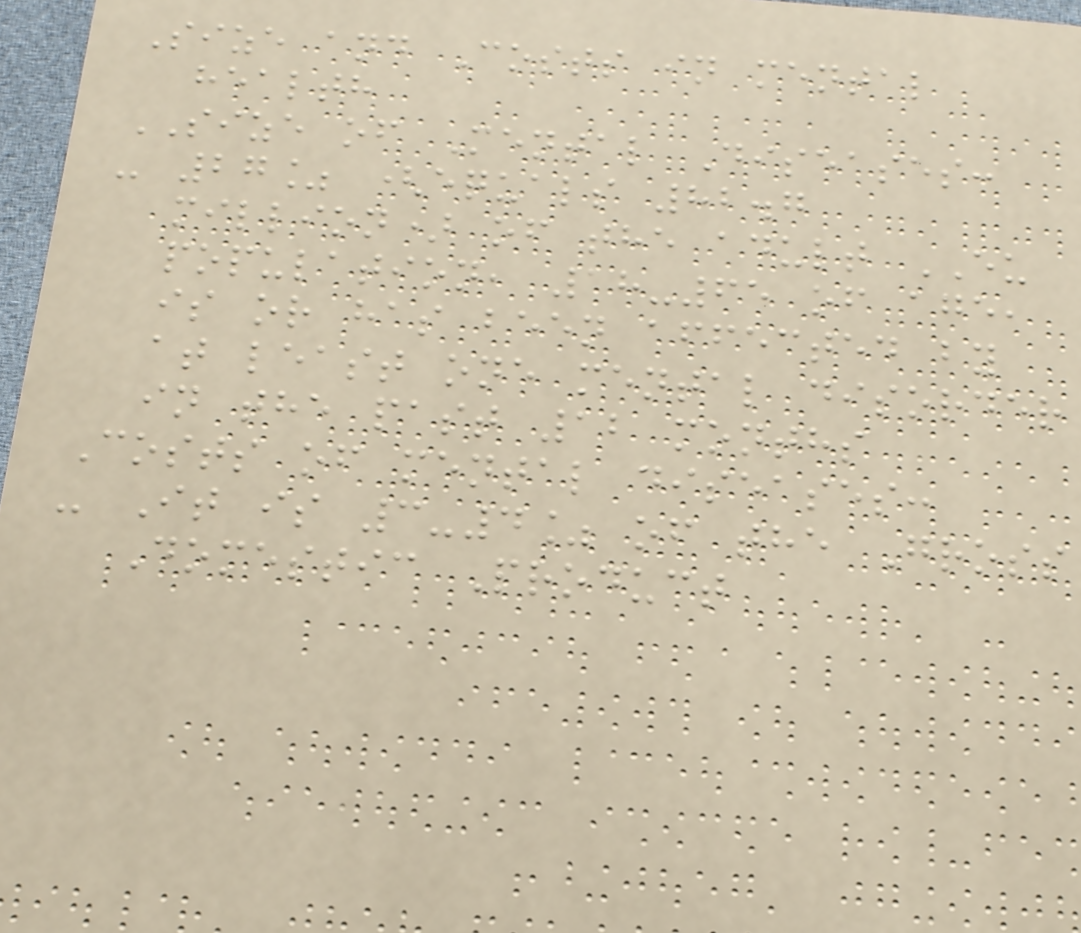Size and Costs in mental
health
SIZE of Mental Diseases:
- 27% (equals 82.7
million) of the adult EU
population, 18-65 of age,
is or has been affected by
at least one mental disorder
in the past 12 months
Costs of mental diseases:
- It is 3-4% of the Gross
Domestic Product
